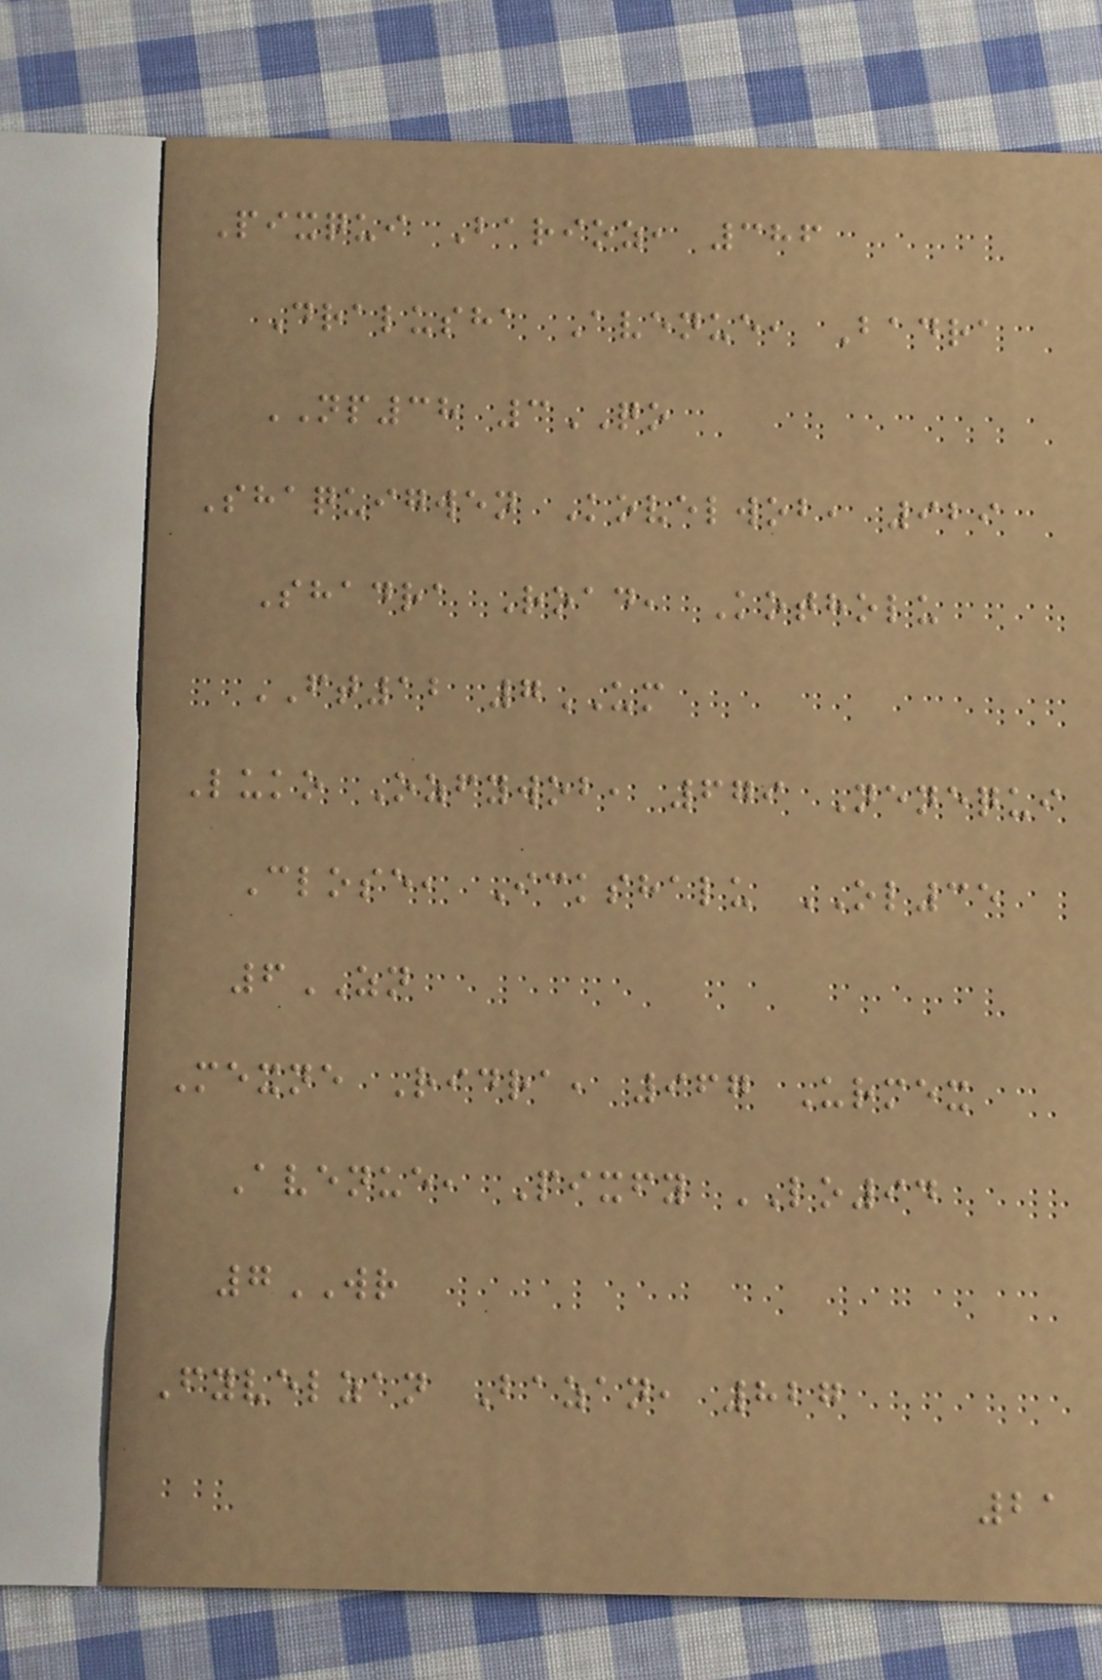Pixqui Barioz, 386
Dralusha Avenue, Badra
NP38 3QO
Shaquigwen Kovelwob, 929
Shadra Road, Kotholu
FT12 7UM
Luko Ozfywob, 679 Nenequi
Close, Ickshalu OL35
6ZN
Mexne Ridra, 967 Urmex
Avenue, Pixfy LO94
7WR
Fyvelzan Bazan, 827
21
